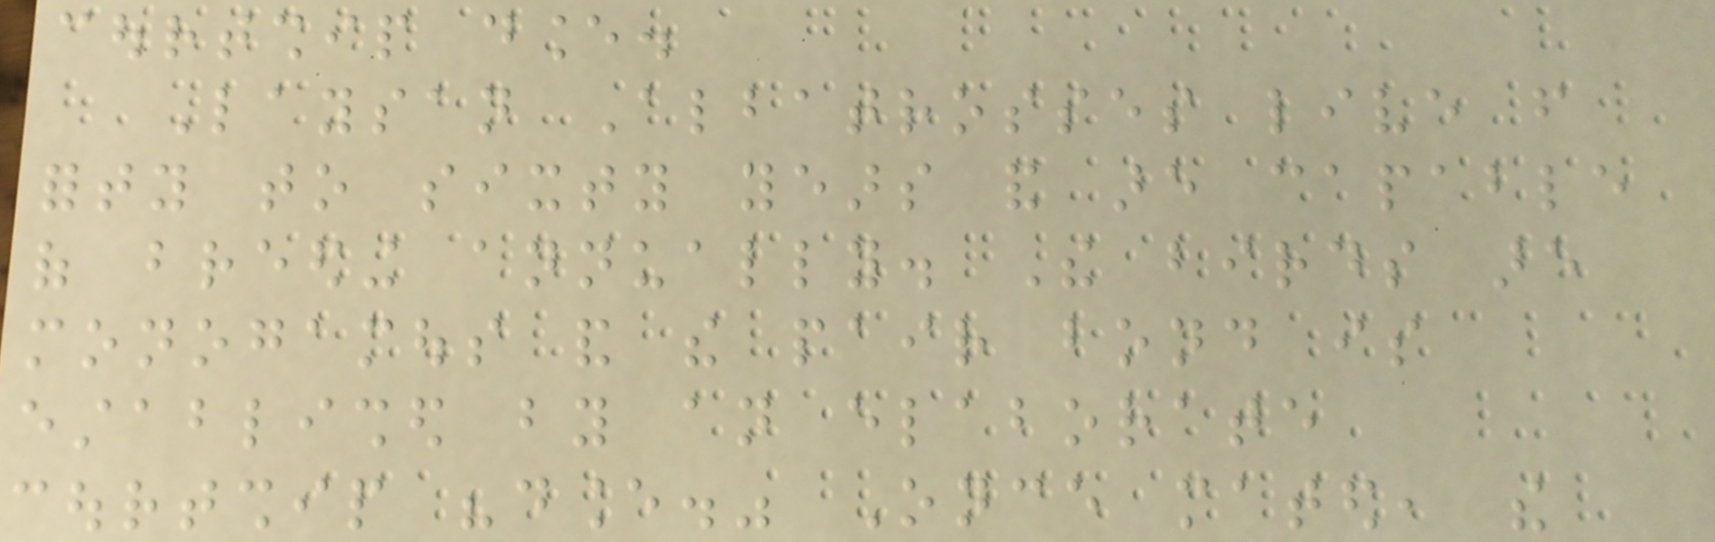courtship dance.
Laysan Albatrosses live from
forty to sixty years and are capable
of breeding annually. The birds are
monogamous and the pair bond is
established by an elaborate
courtship "dance." Once mated, the
